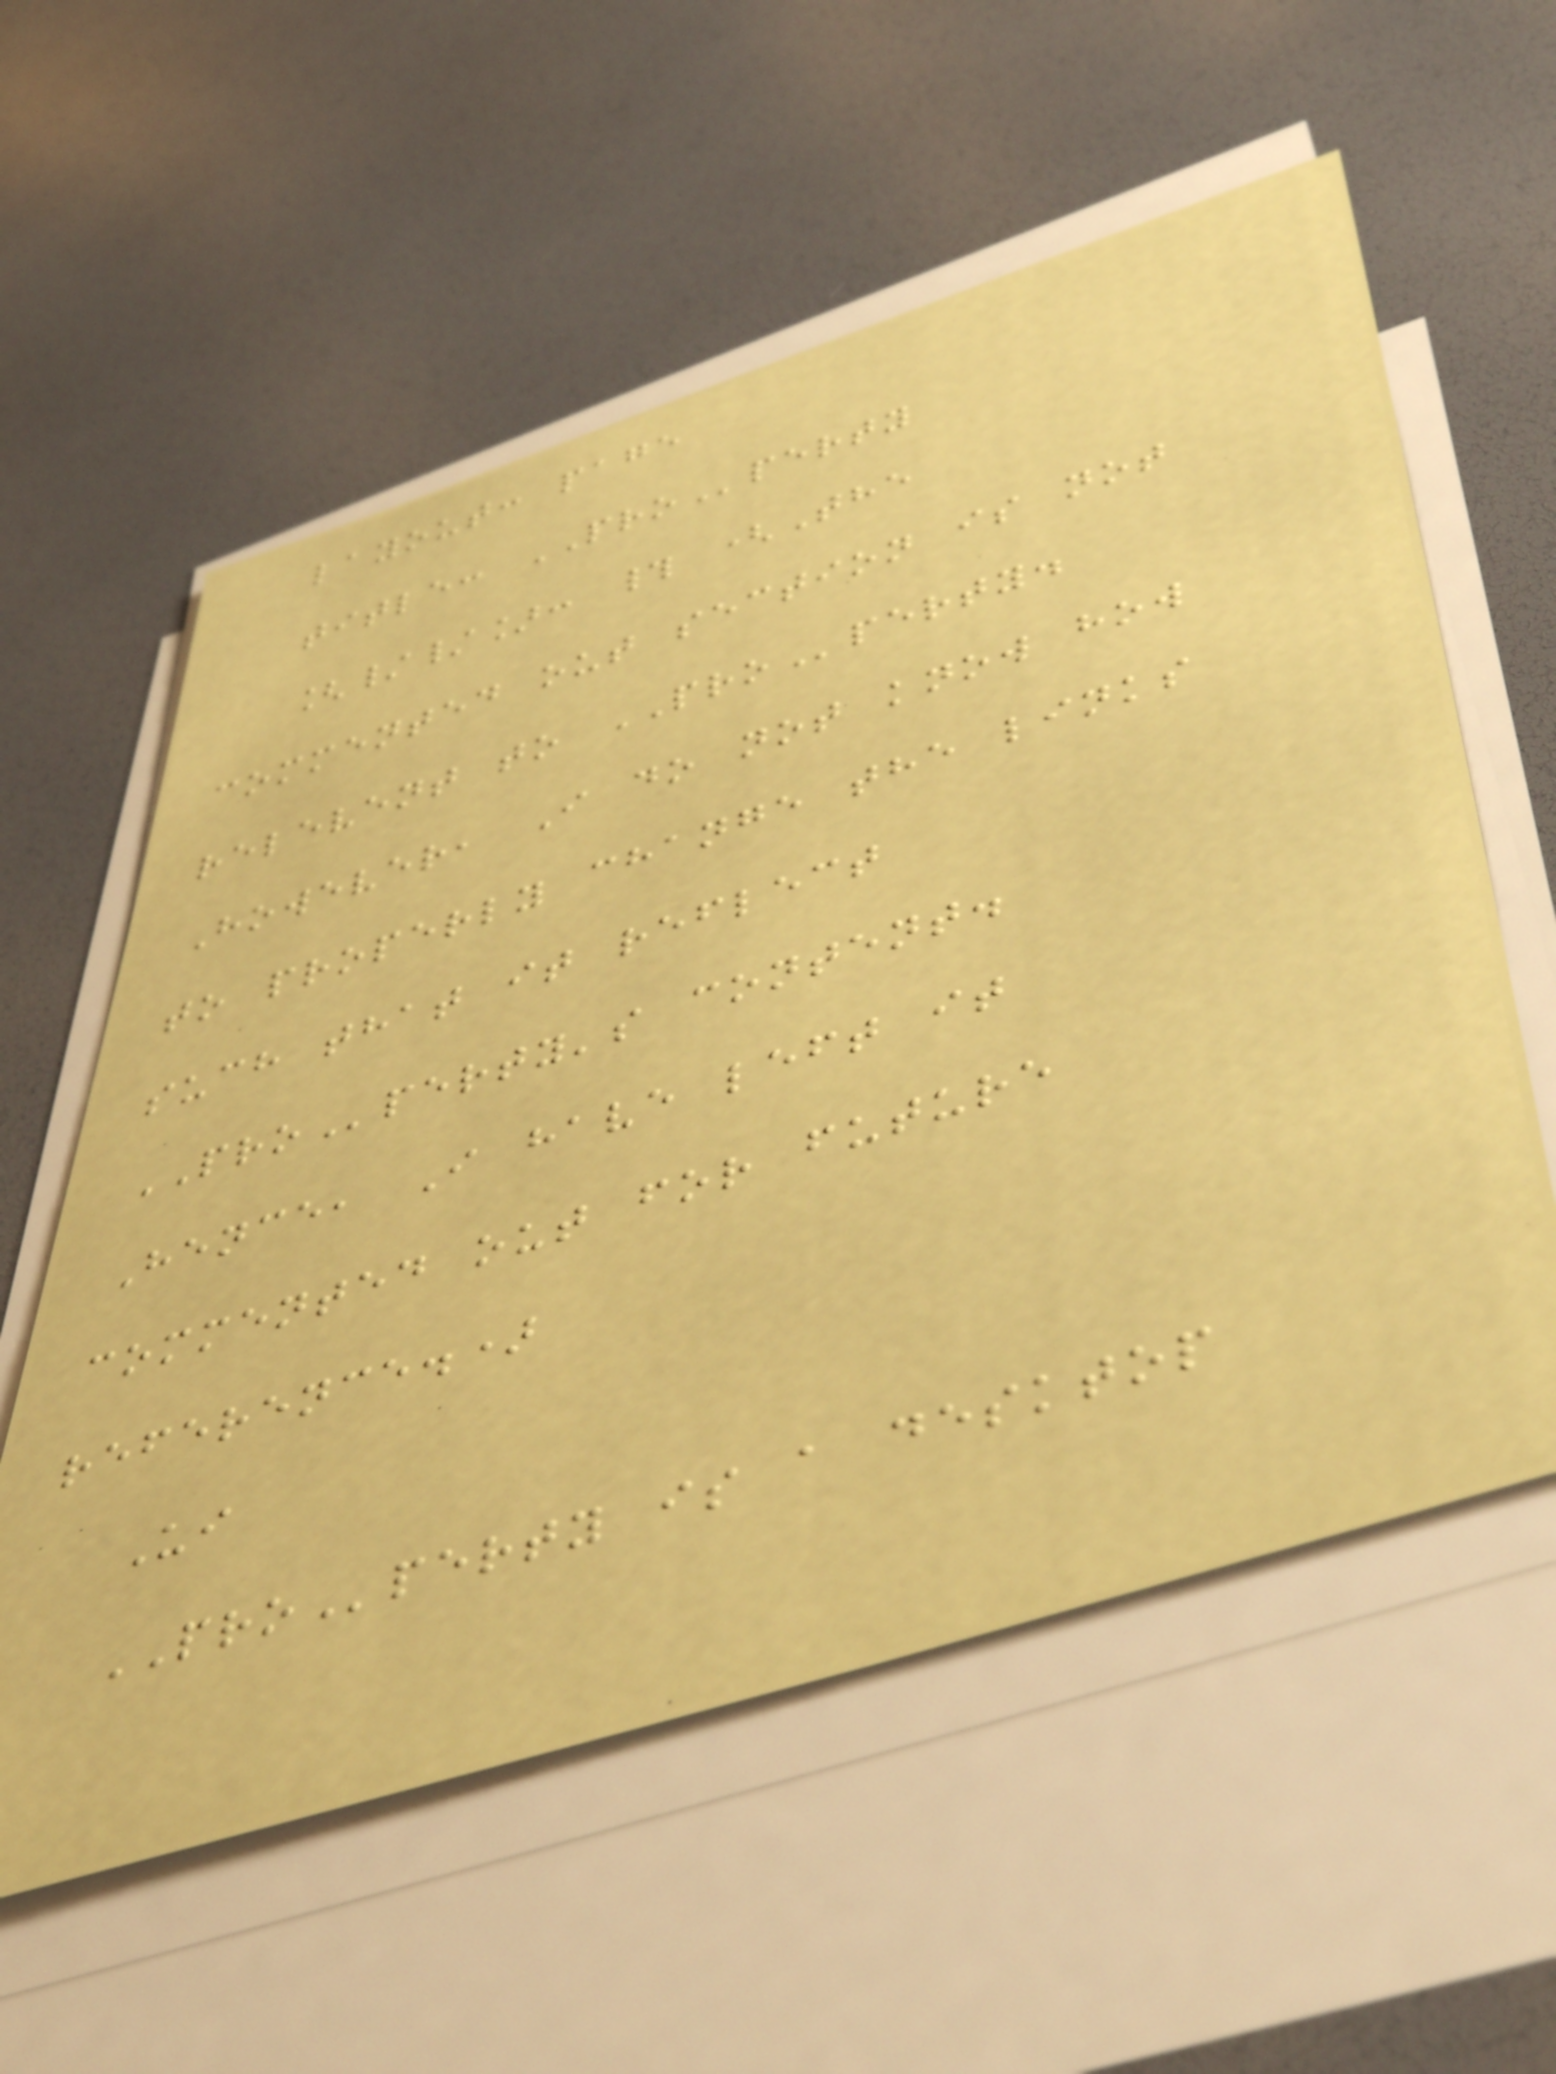layout: page
title: PROperty
[//]: # (The
commented out section is not
relevent to PROperty.
However, I do not know how
to properly change the links
such that it reflect
PROperty's content.
Hence, I have left it
commented out for future
reference.)
Ui
PROperty is a desktop
